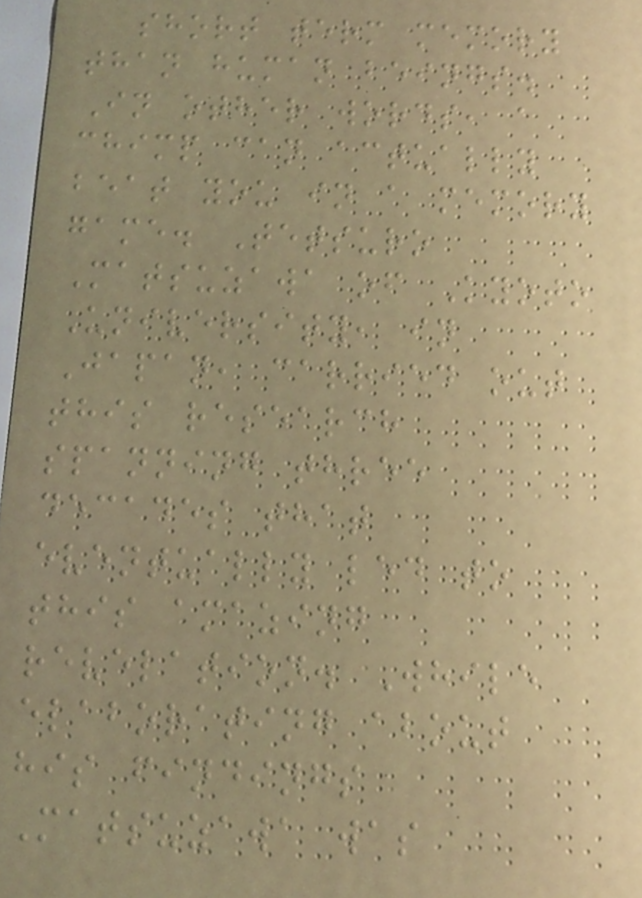short term memory
than human beings.
In other words, a
chimp can actually
beat you in a memory
game. Tetsuro
Matsuzawa of Kyoto
University, in
Japan, carried out
this research
spanning three
decades that
eventually led to
this amazing
revelation. While
elaborating about
his findings
Matsuzawa was
